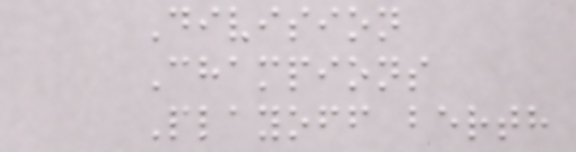Division
Champions
Playoff berth
